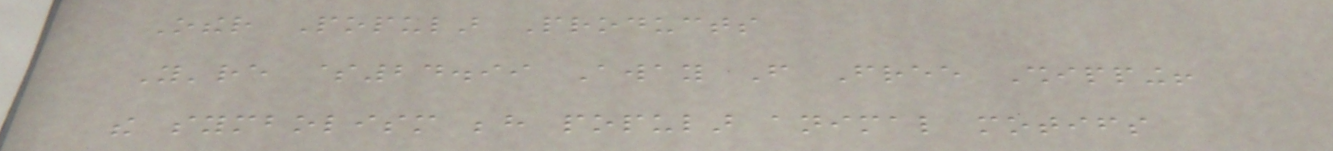Other Popular Products
You're $24.99 Away From Free Shipping!
the symbolism behind popular animal motifs
